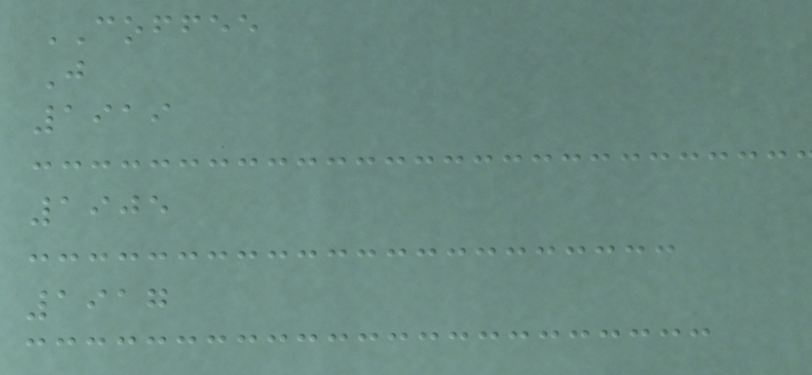COFFEE
J
1919
1905
1917
